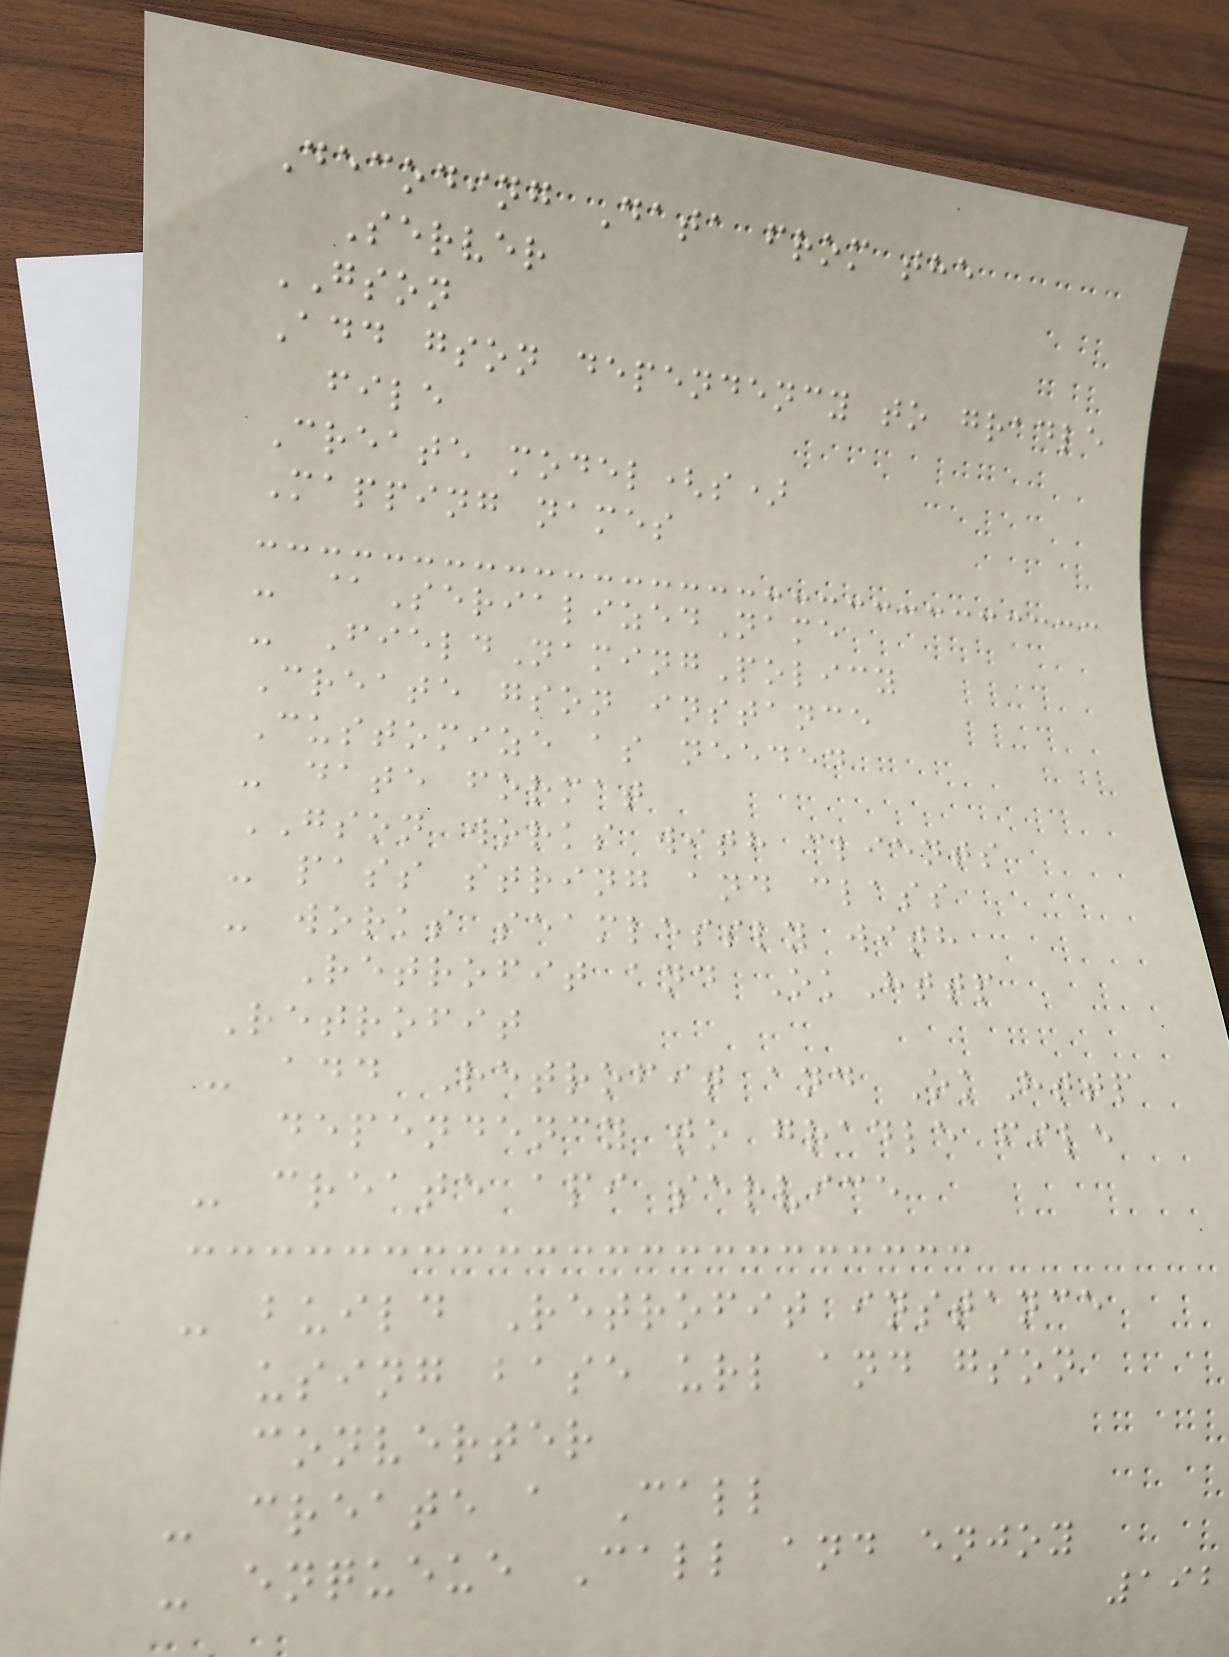Decoding Data from the
Server
GSON
Add gson dependency to gradle
file
Create model(s)
Mapping names
- @SerializedName
- FieldNamingPolicy
Create gson instance
Customize as needed
- date format
GSON works with clients
- pass string and class
- works seamlessly with
Retrofit and OkHttp
Retrofit
- add Retrofit and OkHttp
dependency to gradle file
- create api service
- build Retrofit instance
using base url and gson
converter
- create a Call
- enqueue Call and enjoy
192
